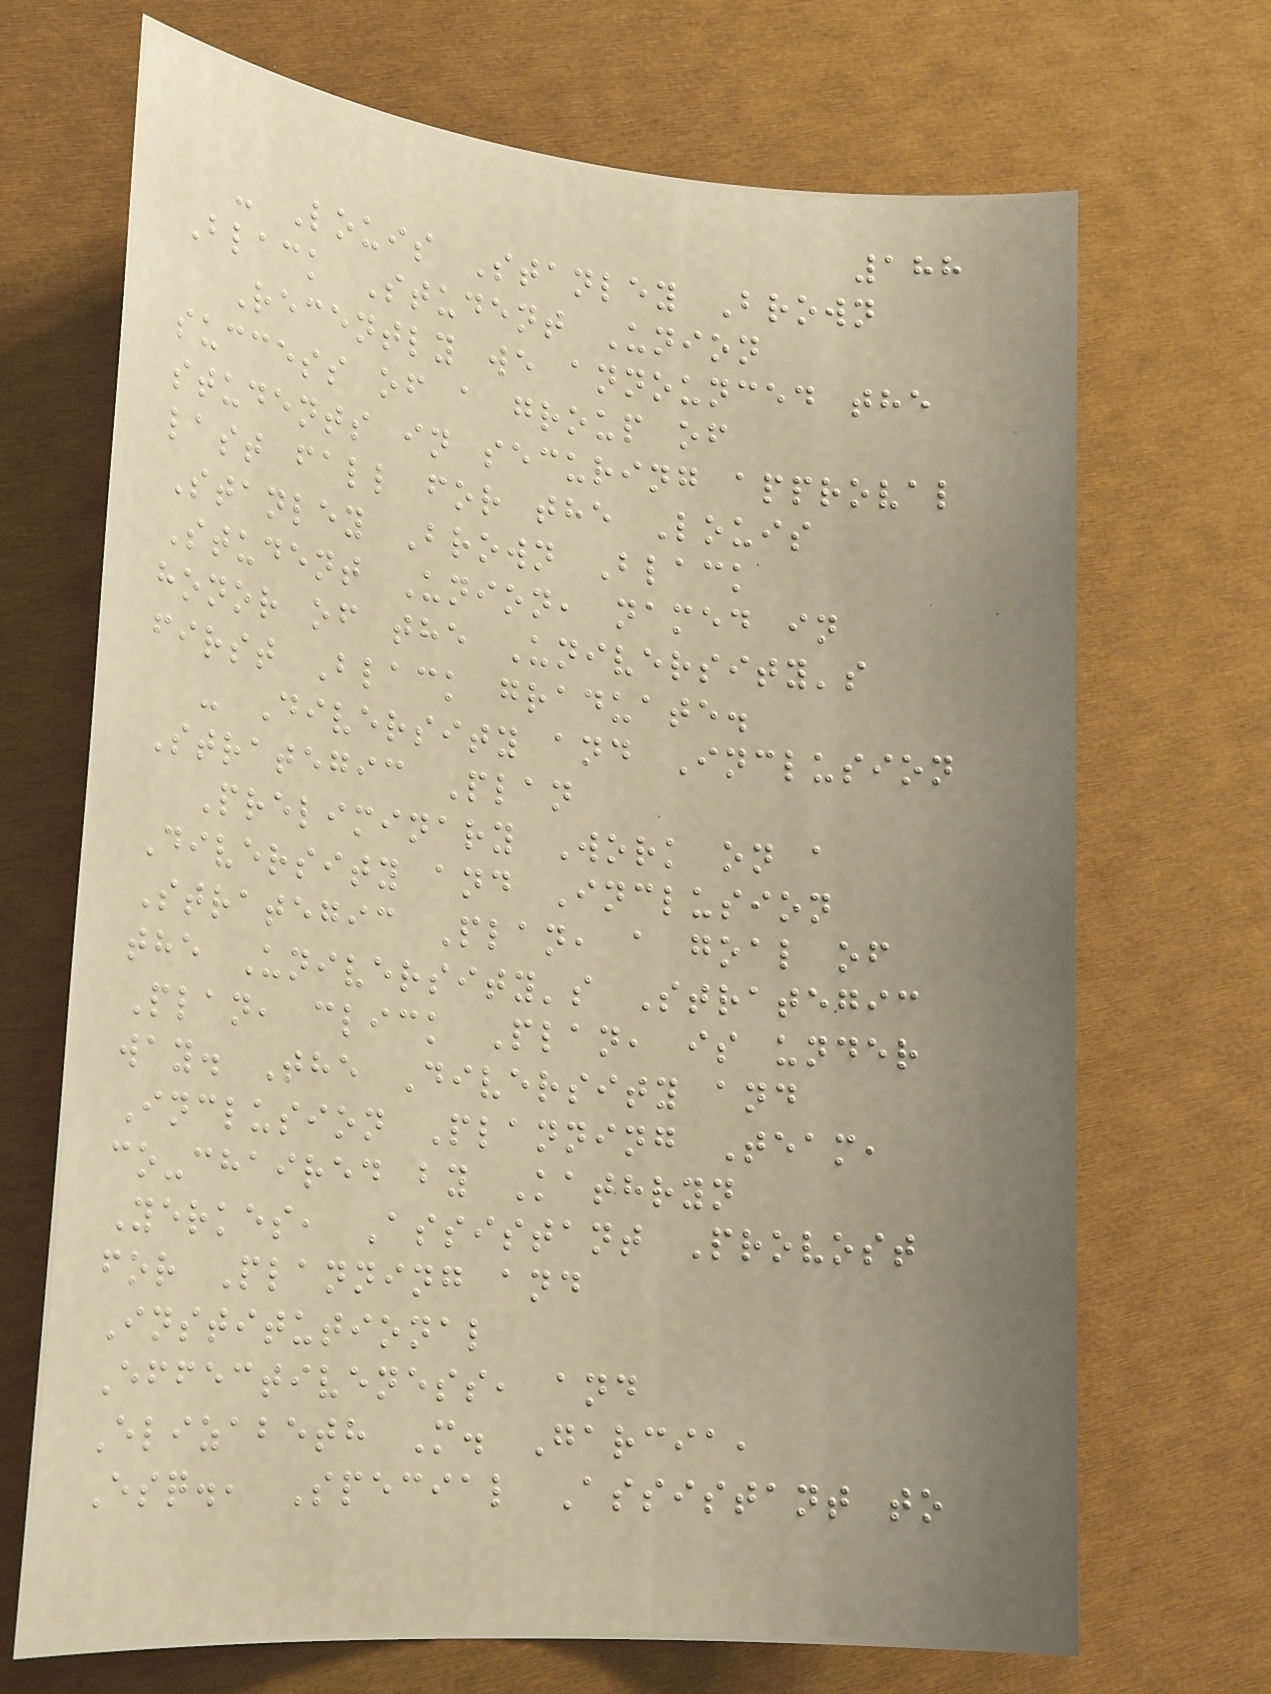188
- Louis Stanley Brown
Black Student Union
Recently we announced the
success of a group of
students in securing approval
last fall for the Louis
Stanley Brown Black
Student Union, named in
honor of the University's
first Black graduate.
- Diversity and Inclusion
Strategic Plan
Preliminary Work on a
Diversity and Inclusion
Strategic Plan, a goal of
the University's Strategic
Plan, click Plan, is under
way. The Diversity and
Inclusion Planning Team,
co-chaired by Kathryn
Yerkes, Assistant Provost
for Planning and
Institutional
Effectiveness, and
Elizabeth M. Garcia,
Esq., Special Assistant to
